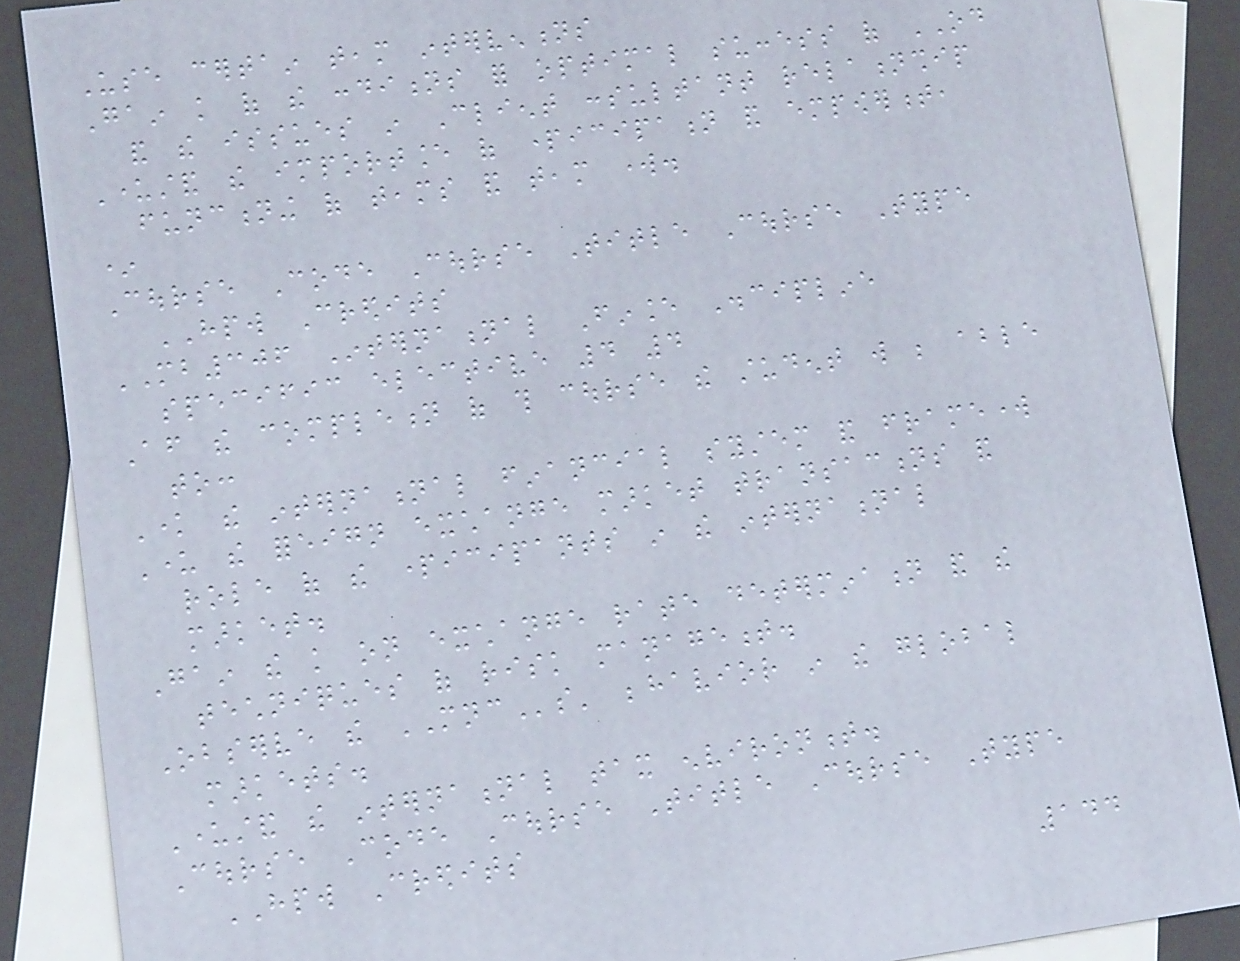Use certain team interventions
Gain knowledge of the conditions for optimal success of OD
and the issues in Client consultant relationship
Understand the importance of participation and empowerment,
functioning of teams and team work.
*
Course Code Course Title Course Type
HPW Credits
MB306 International Finance Discipline
specific elective 4 4
After the completion of this course the student will be able
to:
Know the international financial system and framework
Under the foreign exchange market transactions and
role of the participants in the international
market.
Gain the knowledge on exchange rate determination and the
techniques of risk management.
Observe the MNCs' behavior in the global
markets.
Understand the international tax environment.
Course Code Course Title Course Type
HPW Credits
144
